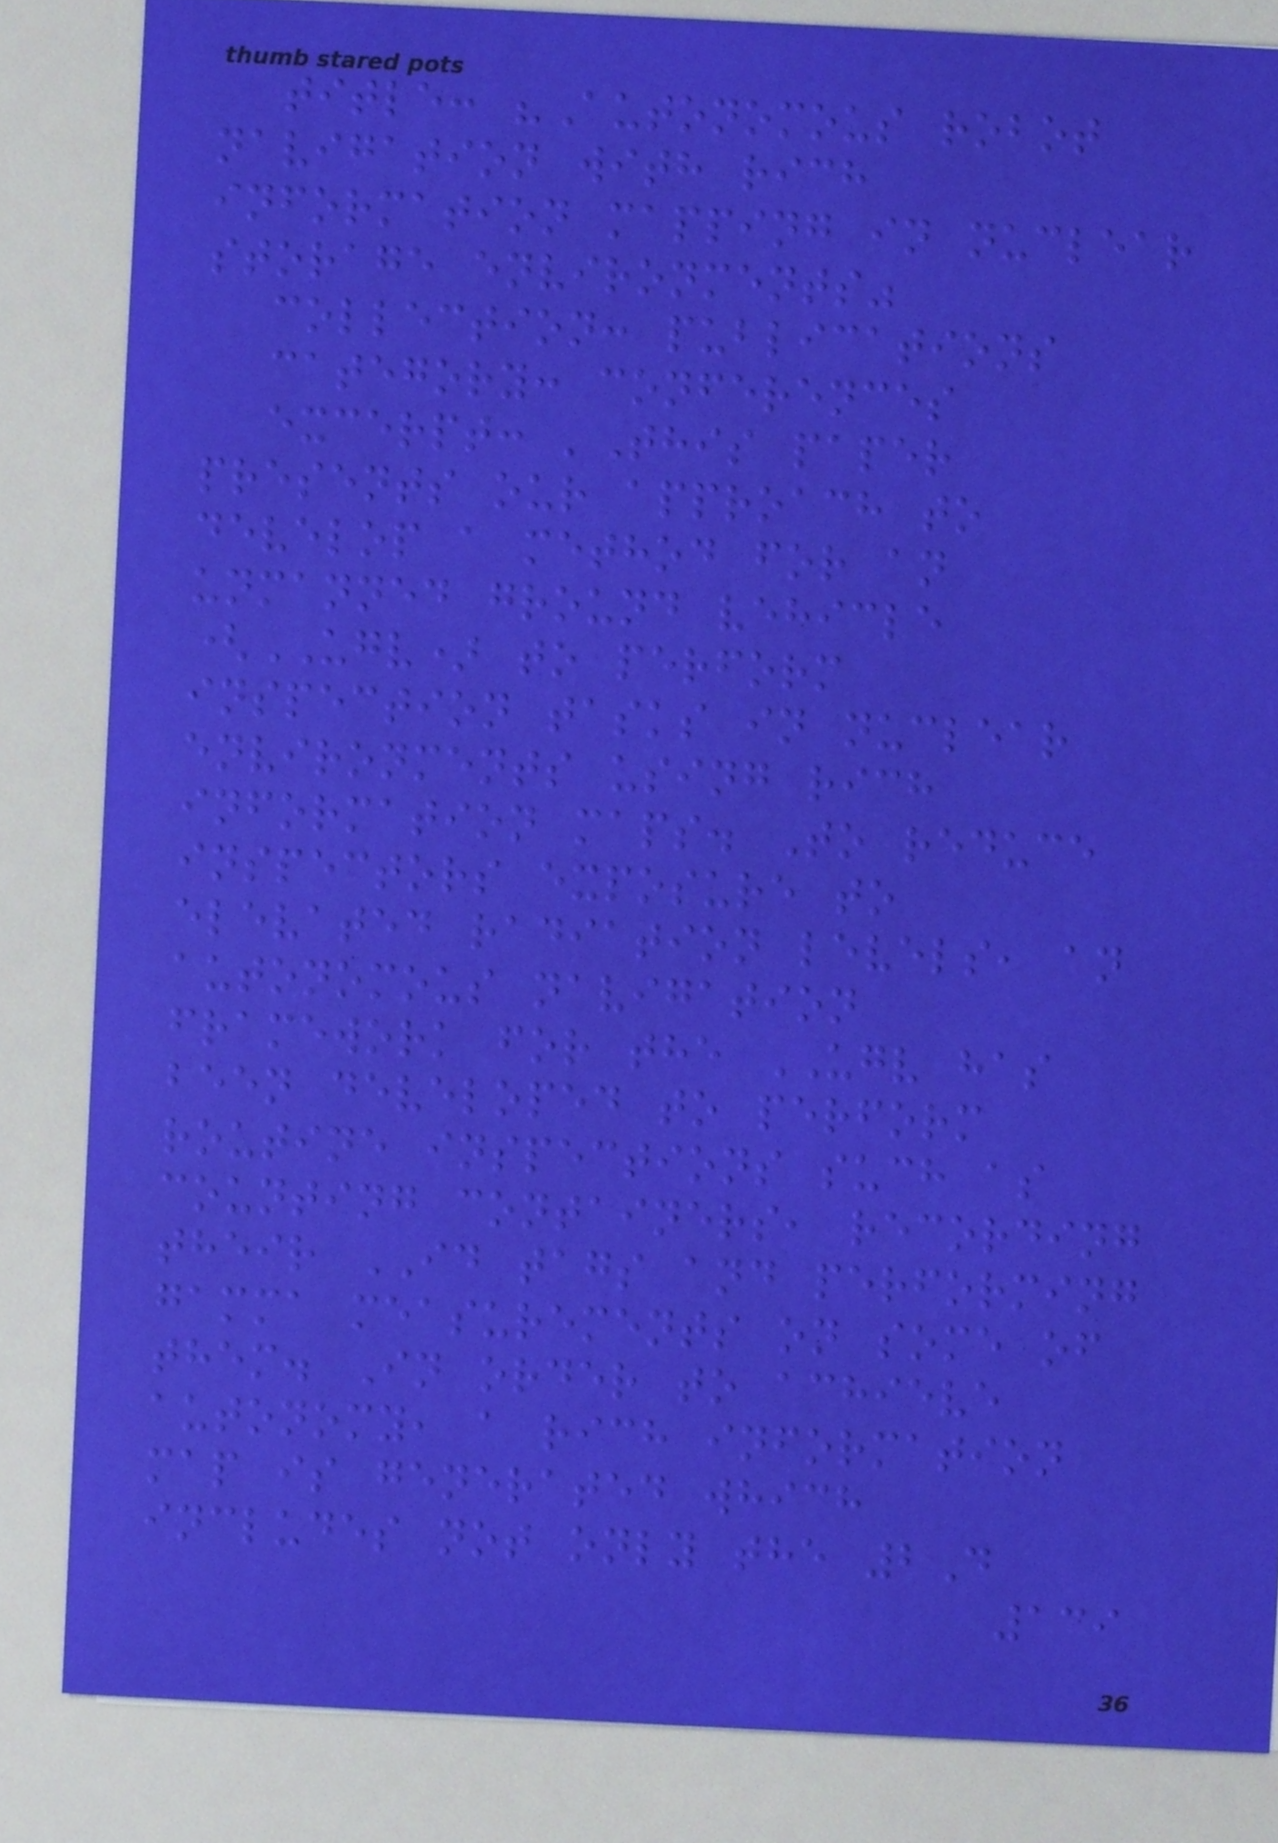title: "Autonomous robot
navigation with rich
information mapping in nuclear
storage environments"
collection: publications
category: conferences
excerpt: 'This paper
presents our approach to
develop a method for an
unmanned ground vehicle
(UGV) to perform
inspection tasks in nuclear
environments using rich
information maps. To reduce
inspectors exposure to
elevated radiation levels, an
autonomous navigation
framework for the UGV has
been developed to perform
routine inspections such as
counting containers, recording
their ID tags and performing
gamma measurements on some of
them. In order to achieve
autonomy, a rich information
map is generated which
includes not only the 2D
139
